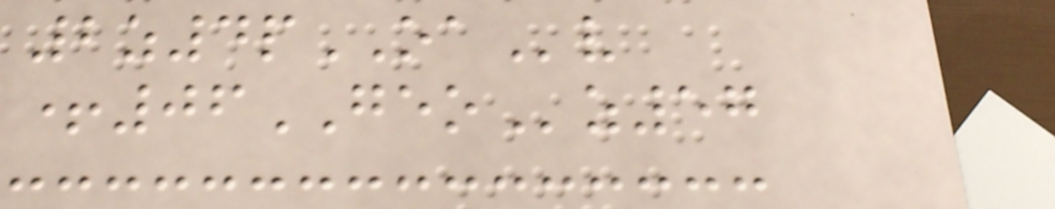2z4pOAv
+06GEOz57
